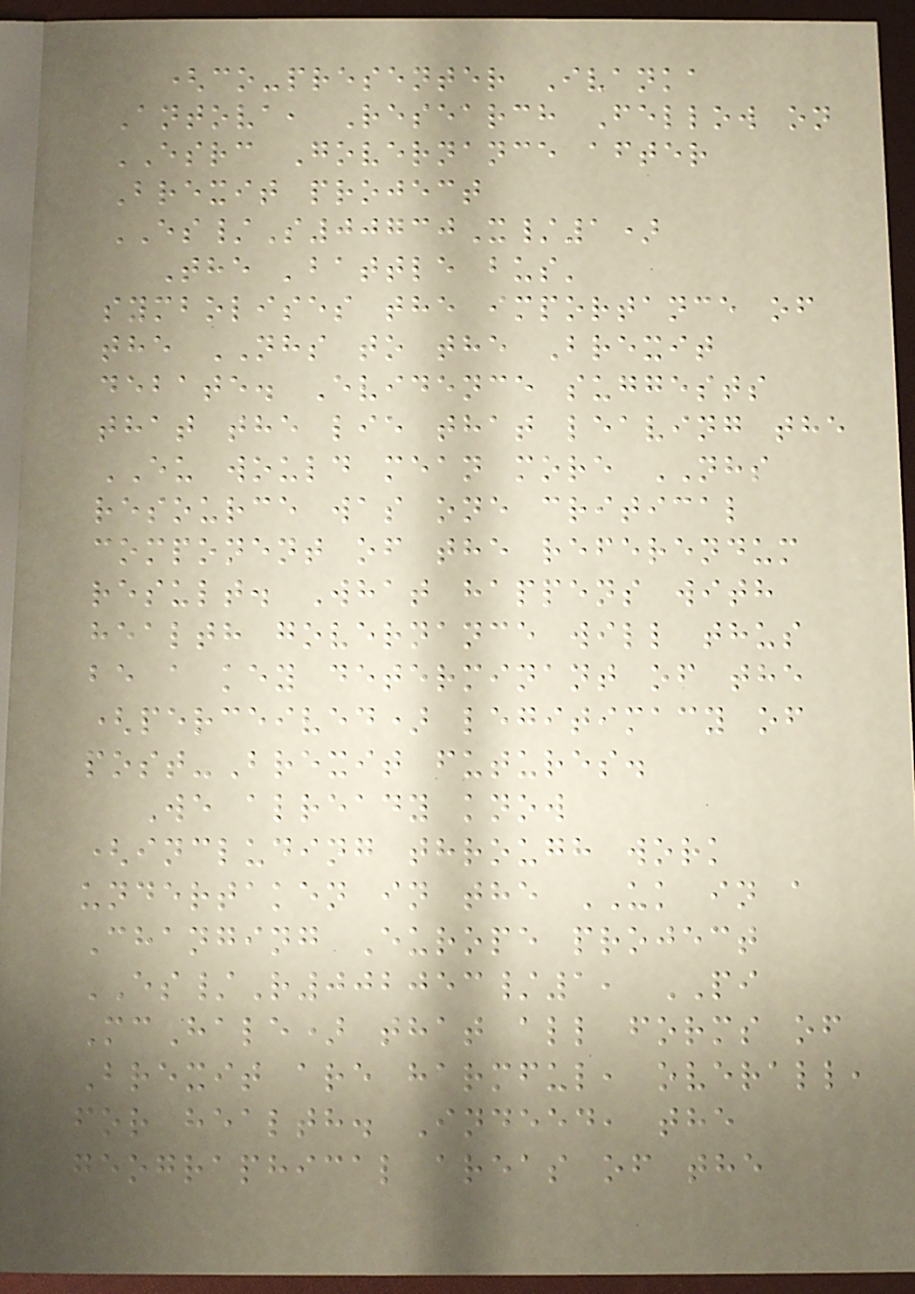(co-presenter Ivanka
Antova, Research Fellow on
ESRC Governance after
Brexit project
ES/S00730X/1)
The 'battle bus'
symbolises the importance of
the NHS to the Brexit
debate. Evidence suggests
that the lie that leaving the
EU would mean more NHS
resource was one critical
component of the referendum
result. What happens with
health governance will thus
be a key determinant of the
(perceived) legitimacy of
post-Brexit futures.
We already know
(including through work
undertaken in the UK in a
Changing Europe project
ES/R002053/1, PI
McHale) that all forms of
Brexit are harmful, overall,
for health. Indeed, the
geographical areas of the
